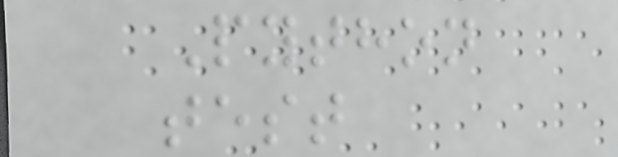Python
test
